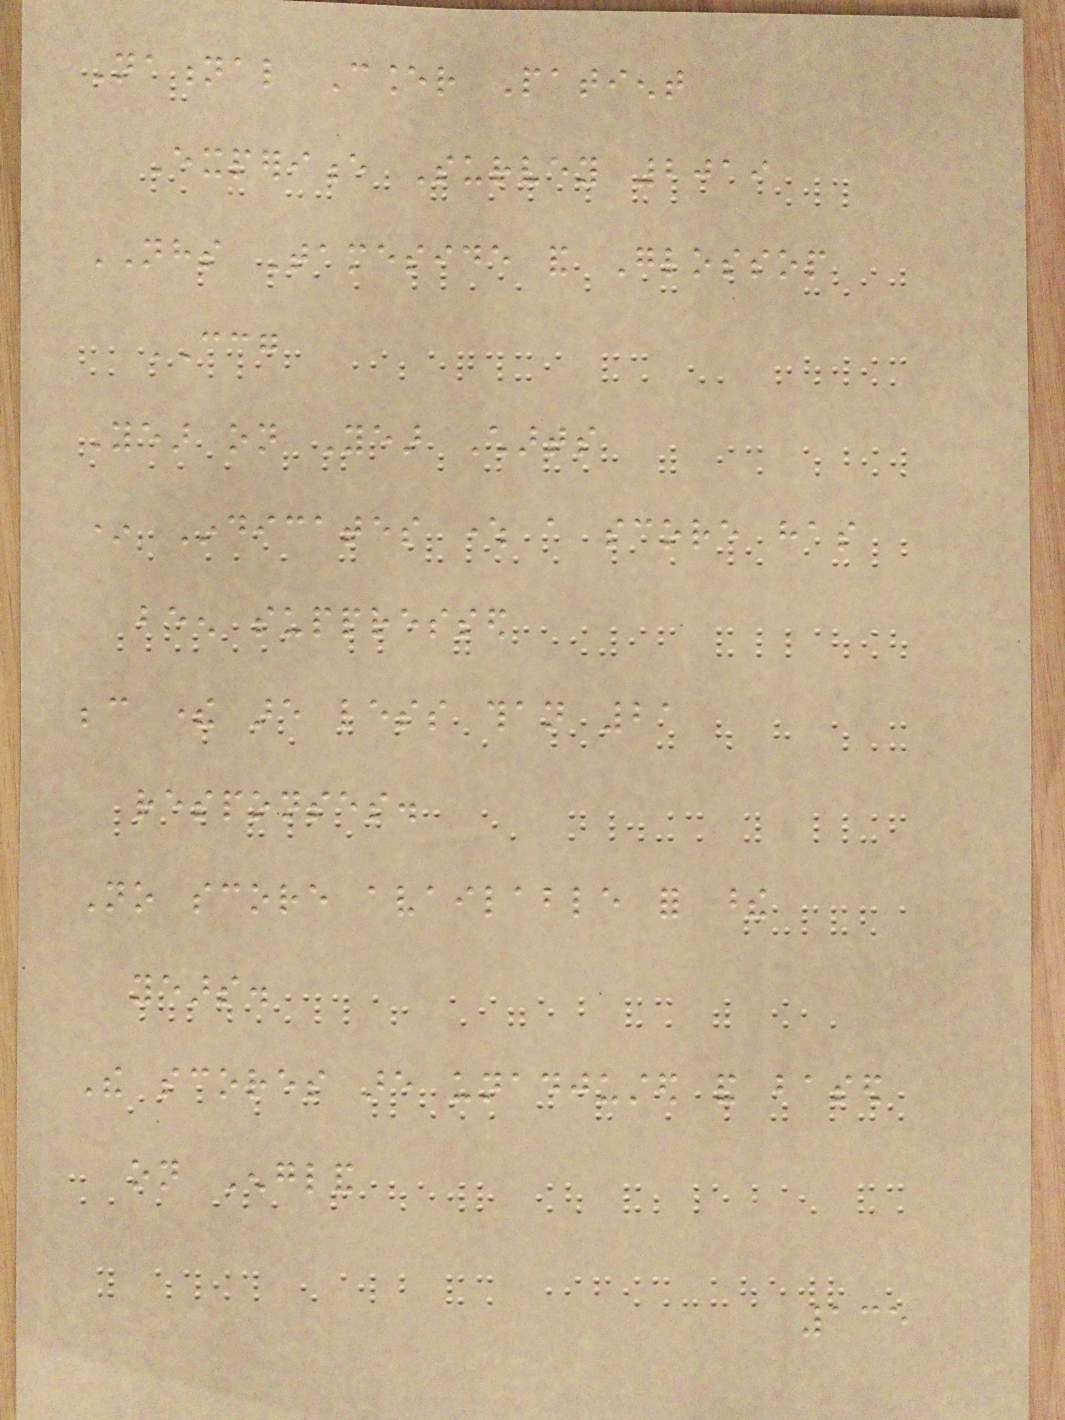National Cancer Patient
Experience Survey 2019
NHS Tameside and Glossop
CCG
Year on Year Charts
* Indicates where a score has
been suppressed
because there are less than 21
responses.
No score available for these
years.
The scores are unadjusted and based
on England
135
